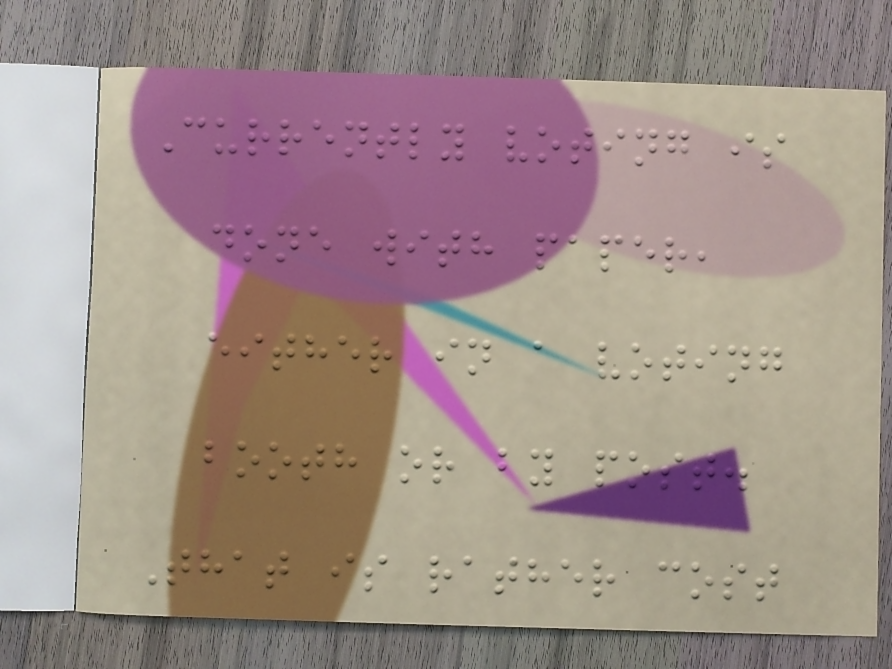Currently voting is
done with paper,
either in a voting
booth or by post.
That is rather cost
